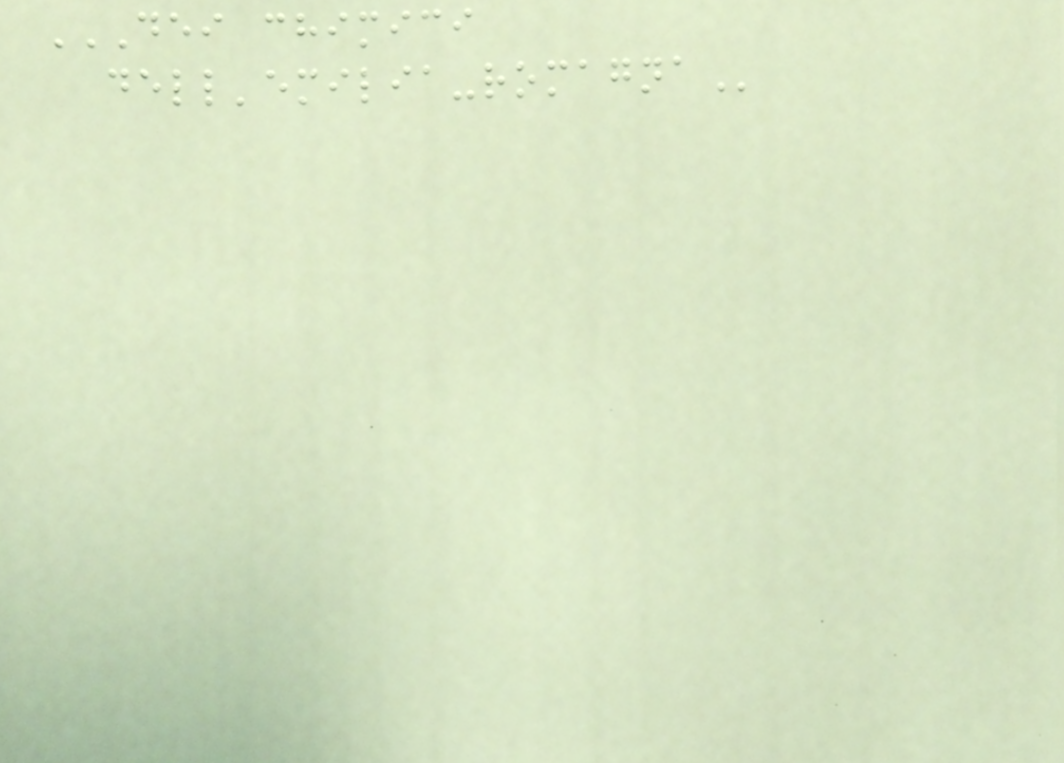DEI CHIMICI
DELL'EMILIA-ROMAGNA
